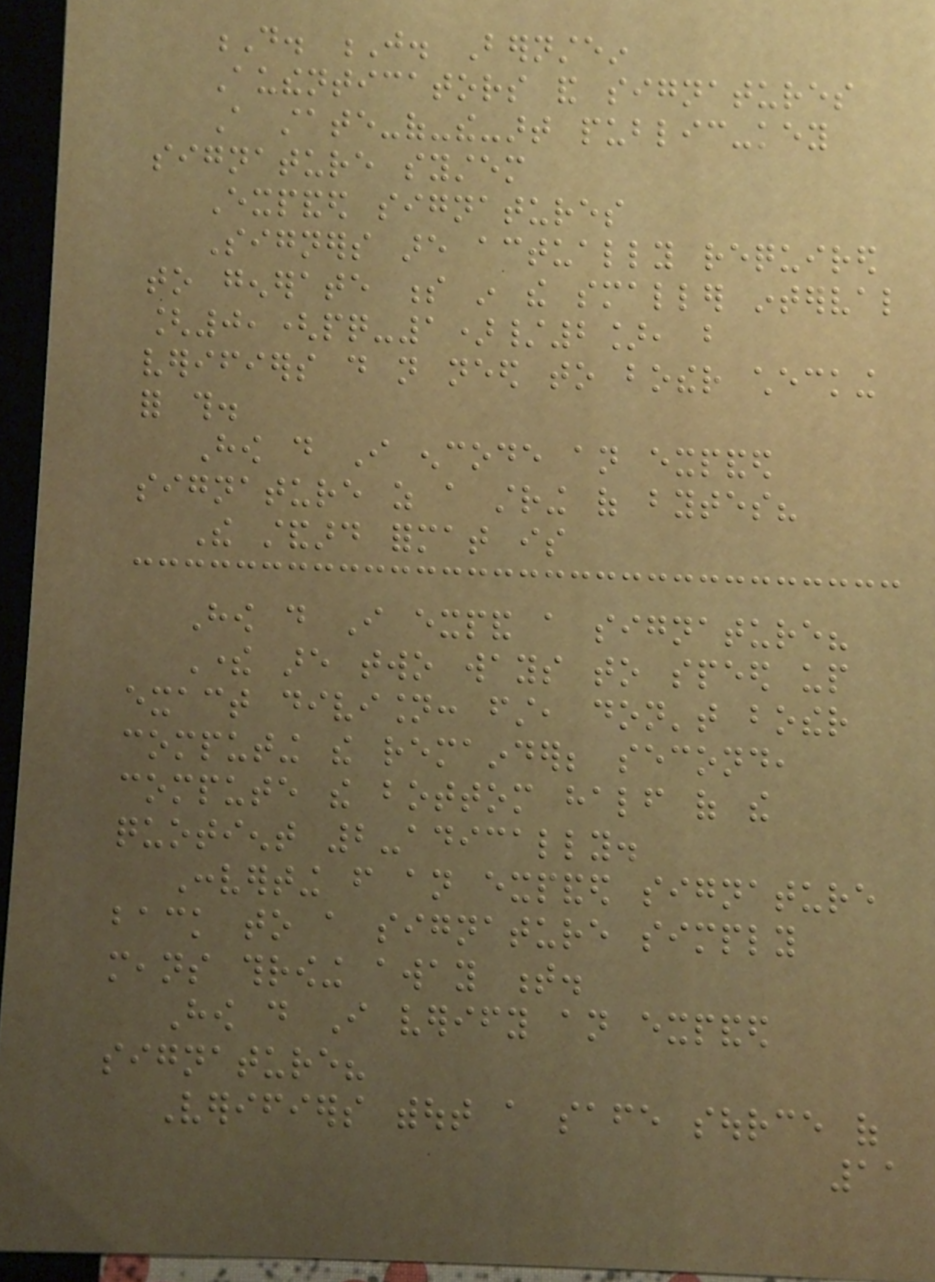D. J. Bernstein
Authenticators and signatures
A state-of-the-art public-key
signature system
Expanded signatures
Signers are actually required
to generate s in the smaller interval
[0,(pq-1)/2], but
verifiers do not need to bother checking
for this.
How do I encode an expanded
signature as a string of bytes?
The standard format is
How do I expand a signature?
There are two ways to speed up
exact division: first, don't bother
computing the remainder; second,
compute the bottom half of the
quotient 2-adically.
Converting from an expanded signature
back to a signature simply
means throwing away t.
How do I verify an expanded
signature?
Verifiers without a safe source of
11
